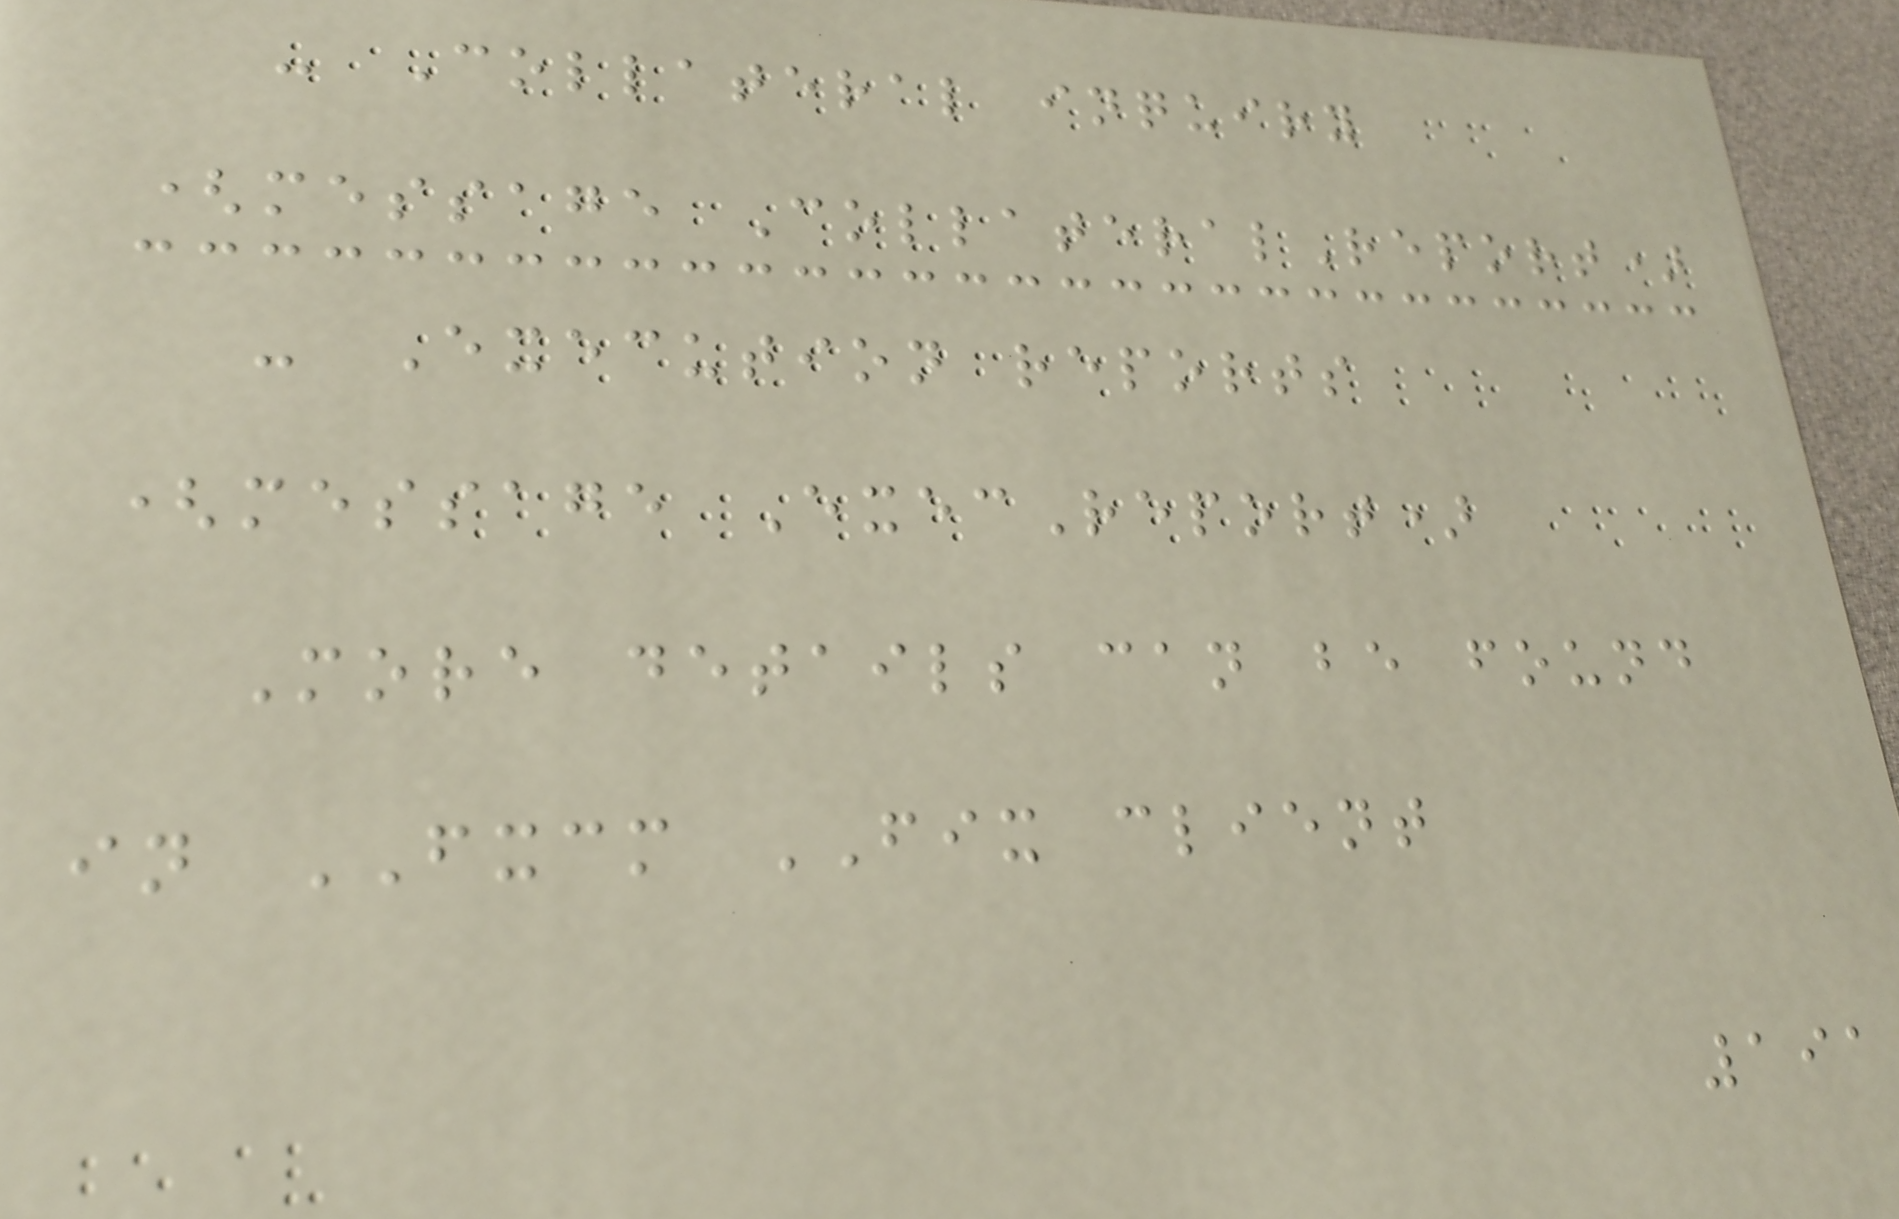- Collateral inquiry
(message CollateralReport)
- Execution reports
(message ExecReport)
More details can be found
in FXCM FIX client
191
